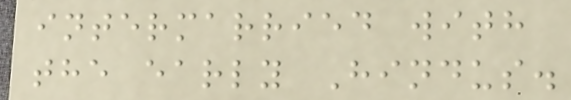intermarried with
the early Hindus.
